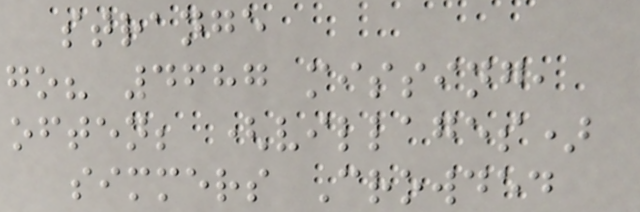strange
go? 4687 missing,
often; (villages)
simmers Crowded
